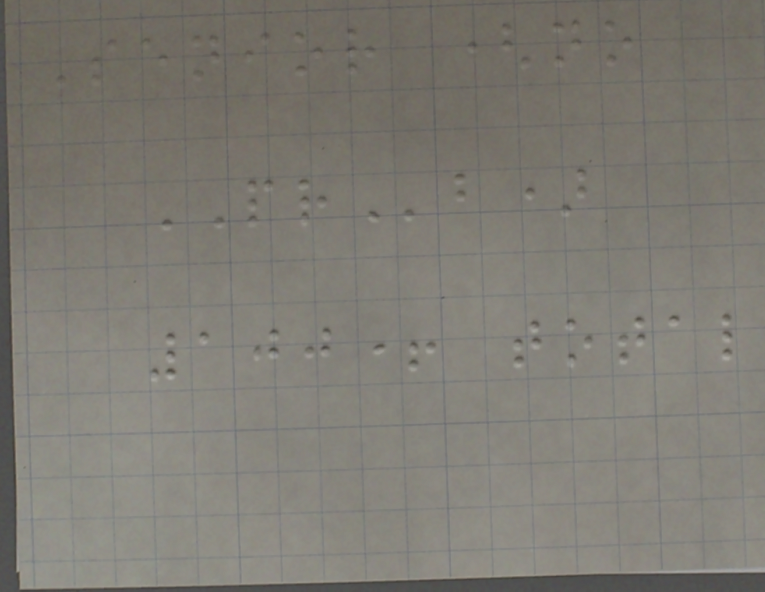Senior (no
PRb)
100+ total
